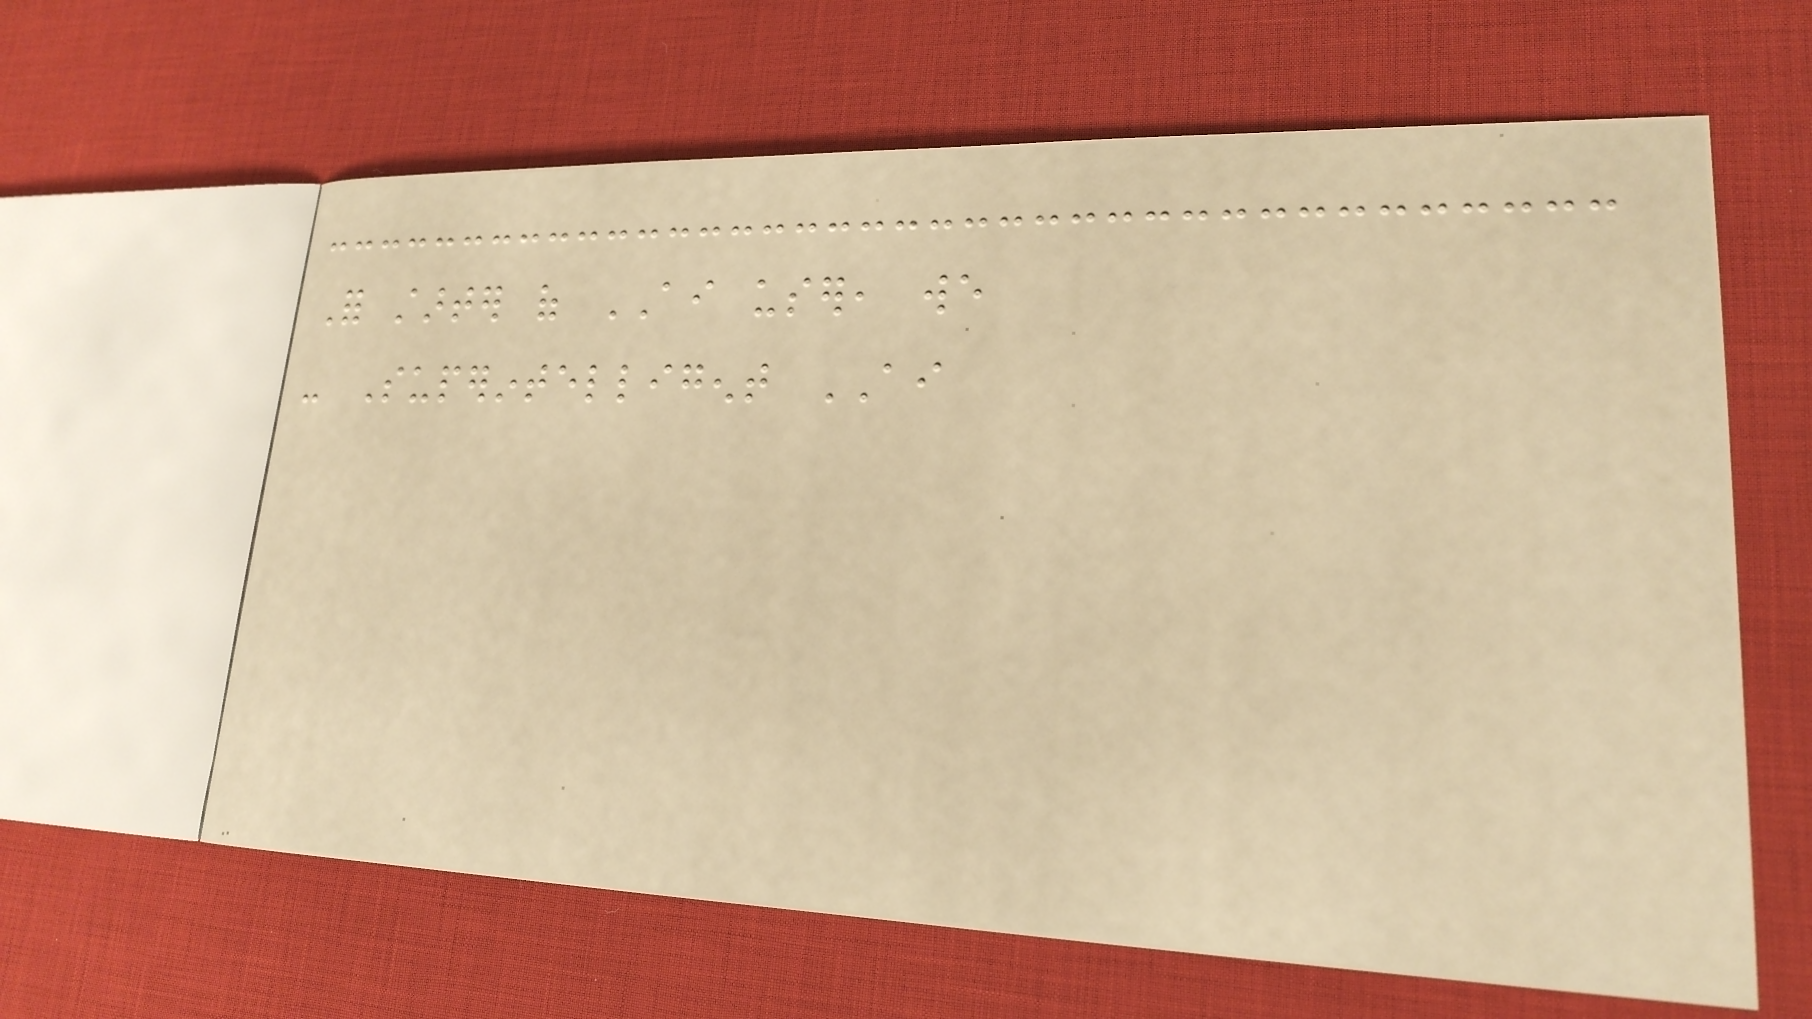For starter of AI user, we
- Superintelligent AI
